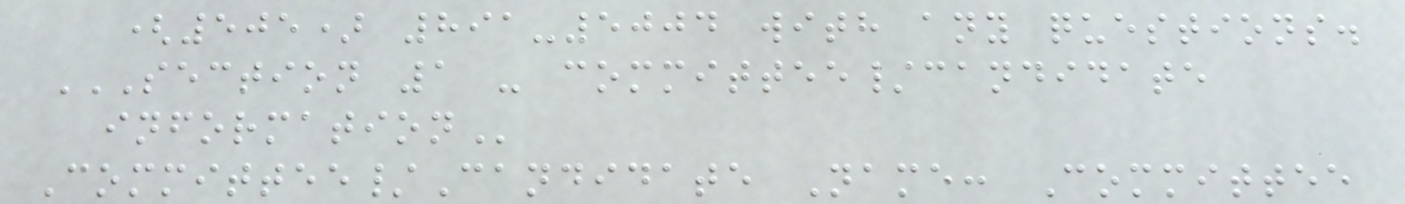(505) 891-5004 with any questions.
SECTION 1 - COMMITTEE/CANDIDATE
INFORMATION
Committee/Candidate Name: Committee
